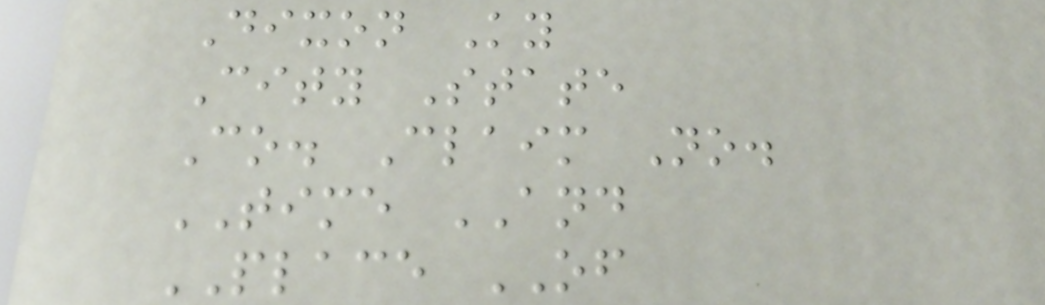Dixon Ky
City State
Co. Claim No.
TIME AND
PLACE OF
